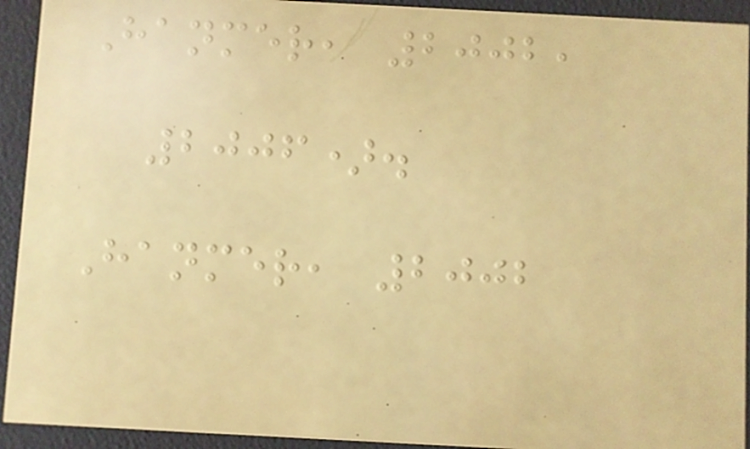Hanmer, 2002,
2006).
Hanmer, 2002
